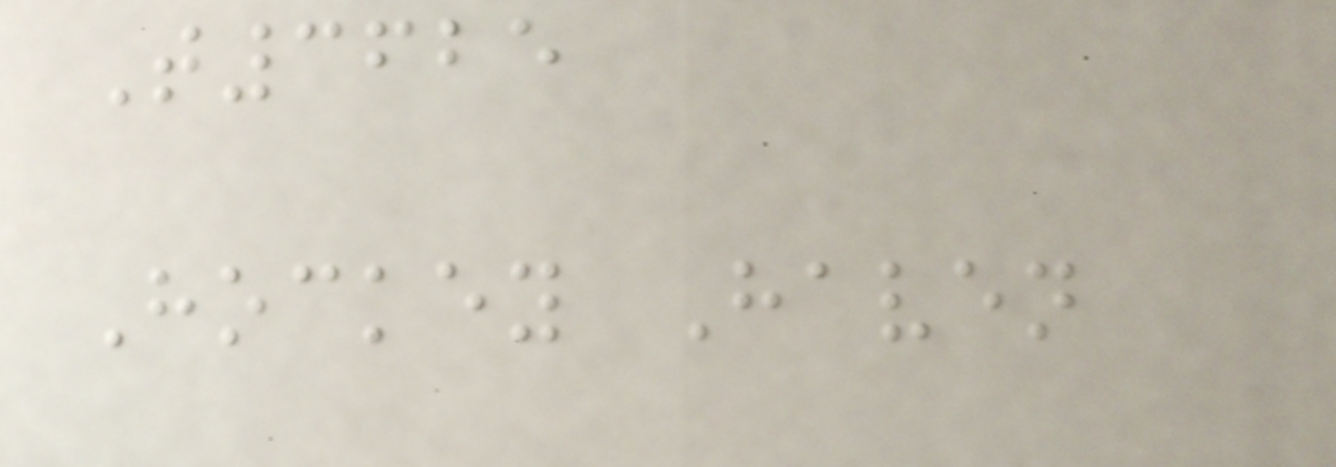T3625
Hockey Haven
